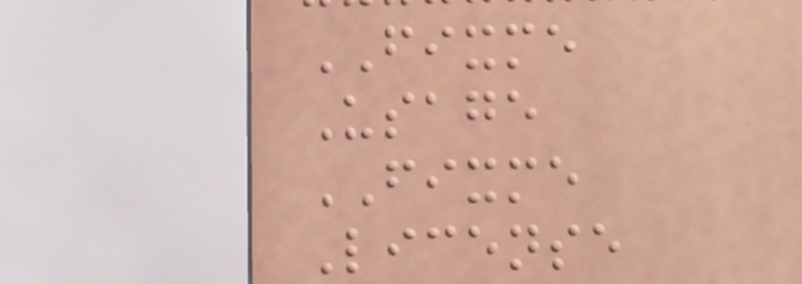FIXME
Usage
FIXME
License
